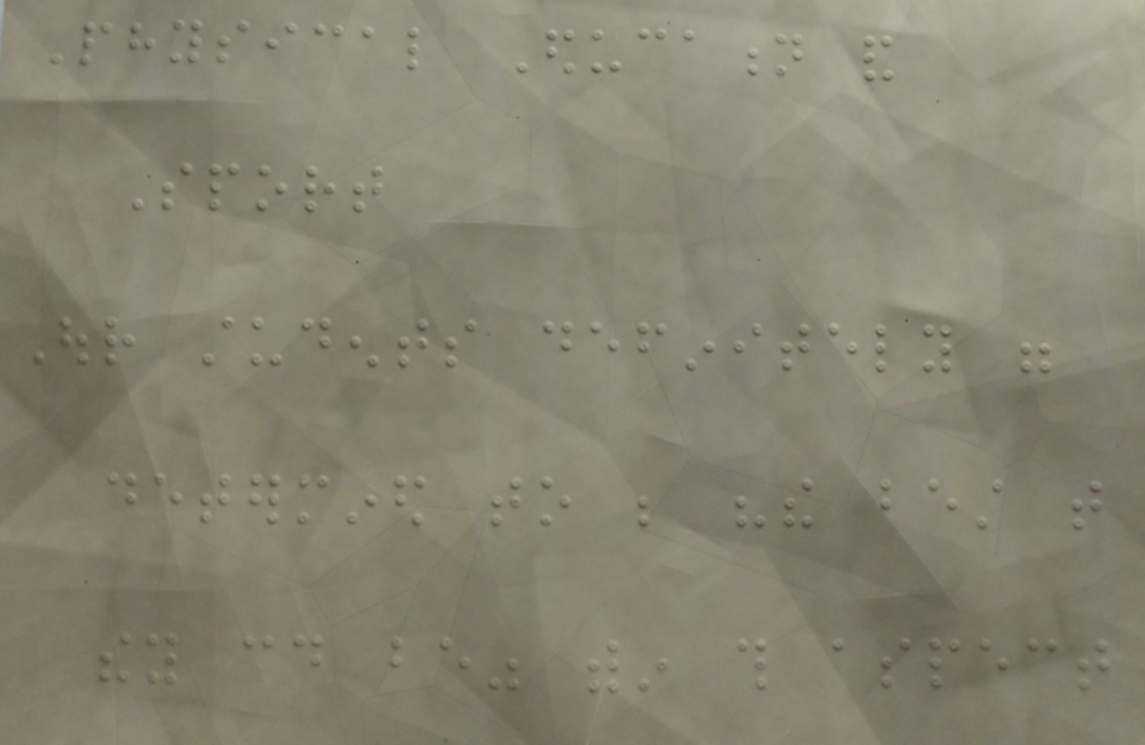Physical Education and
Sport
Our students definitely were
determined to be "the best that
they could be" within this aspect
